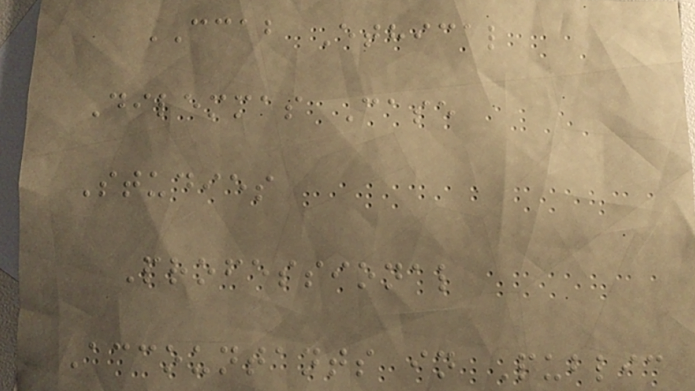CCAB Ethical
Dilemmas Case
Studies
Professional
Accountants in Public
